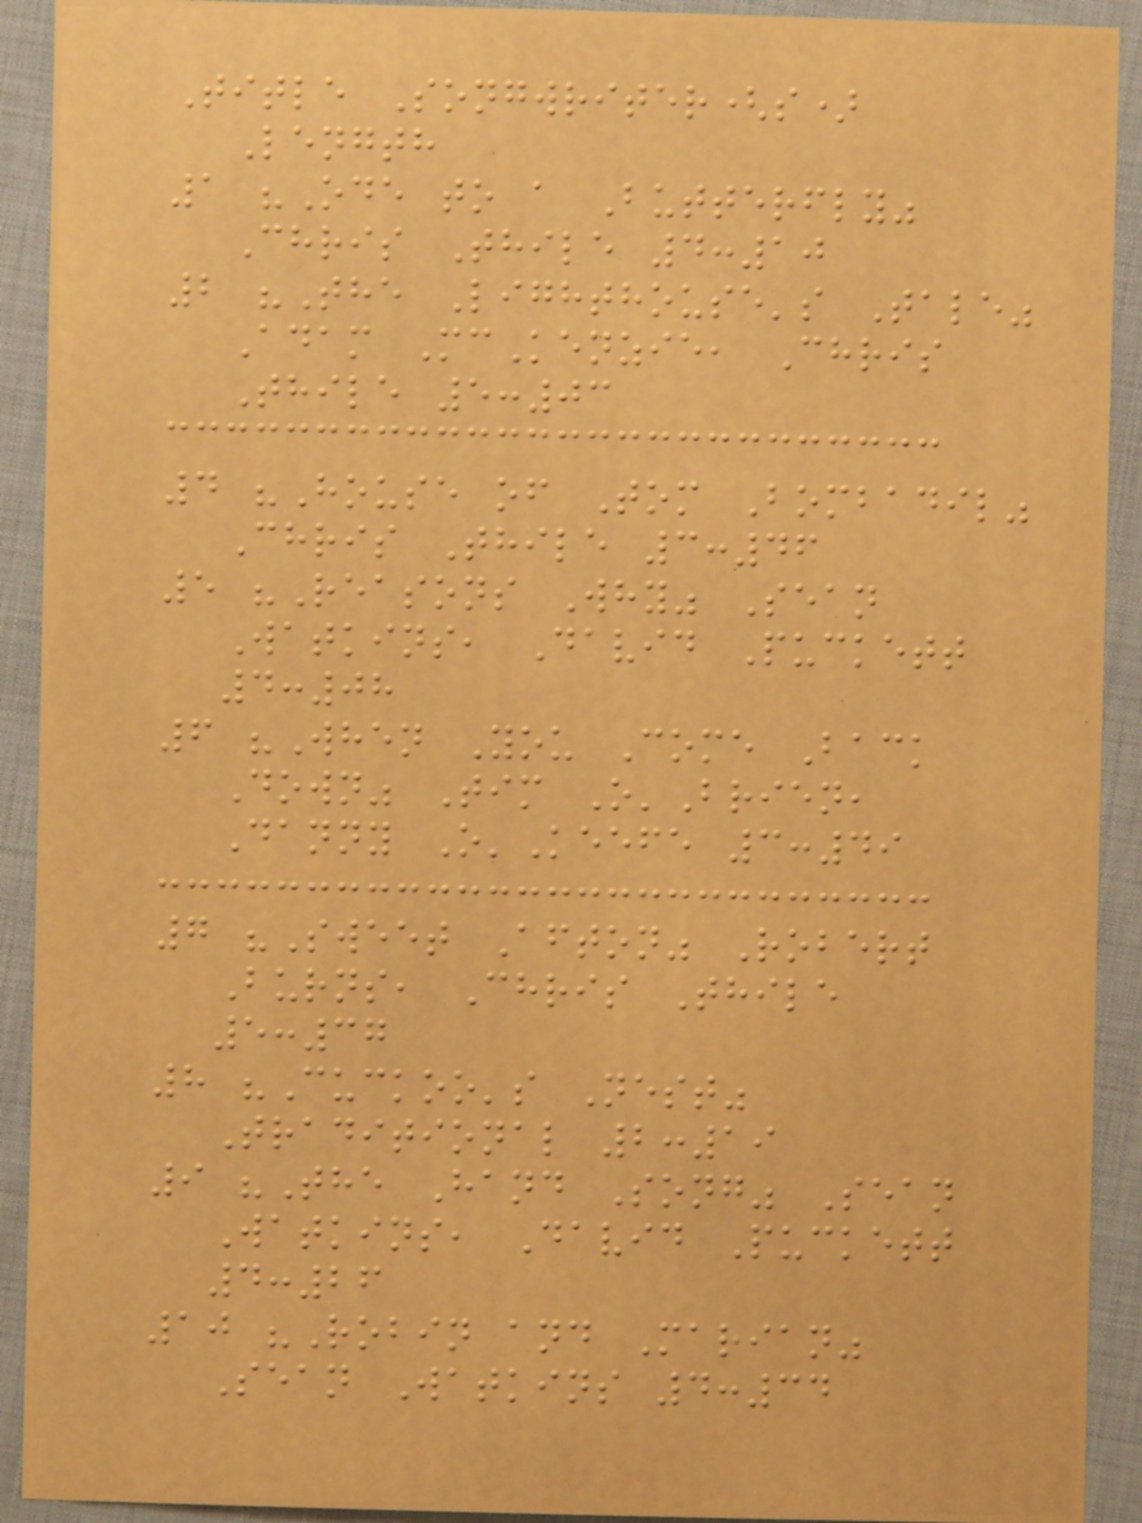Title Songwriter(s)
Length
1 "Ode to a Butterfly"
Chris Thile 4:10
2 "The Lighthouse's Tale"
Adam McKenzie, Chris
Thile 5:03
4 "House of Tom Bombadil"
Chris Thile 3:46
5 "Reasons Why" Sean
Watkins, David Puckett
4:08
6 "When You Come Back
Down" Tim O'Brien,
Danny O'Keefe 3:49
7 "Sweet Afton" Robert
Burns, Chris Thile
5:37
8 "Cuckoo's Nest"
Traditional 2:19
9 "The Hand Song" Sean
Watkins, David Puckett
4:26
10 "Robin and Marian"
Sean Watkins 4:34
